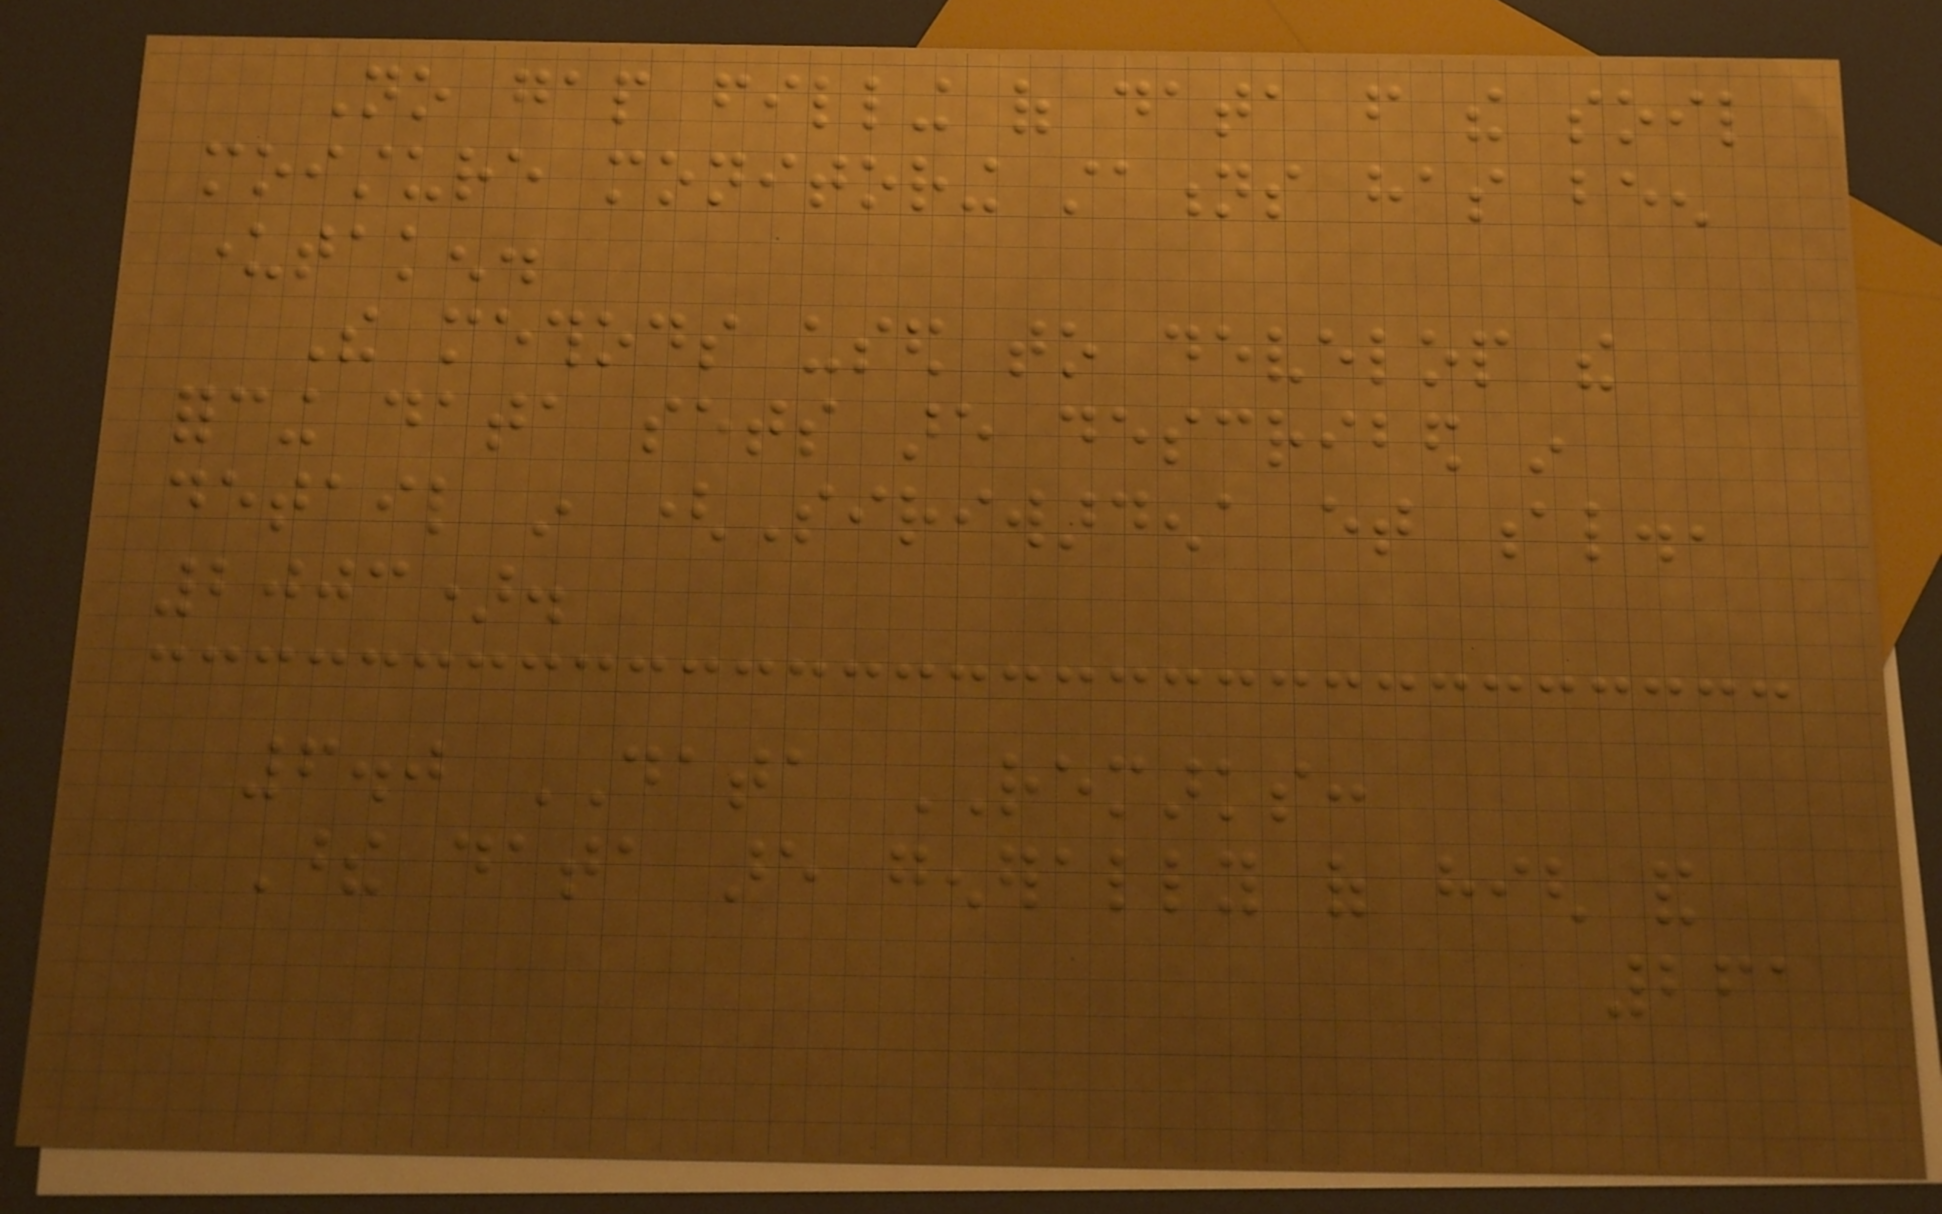No gap filling of data from the soil
moisture monitoring stations has been
undertaken.
The methods used to develop the
forcing data sets are described in
detail in (Siriwardena et al.,
2003).
6.0 DATA REMARKS:
These data are generally of high and
261
